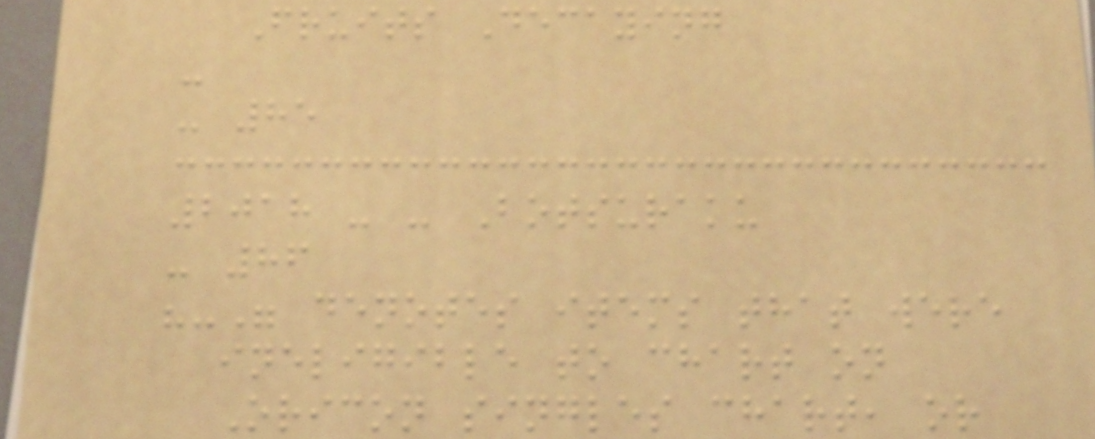Fruits Decaying
-
- 85
2018 - - Botsuraku
- 86
"-" denotes items that were
ineligible to chart on
Oricon singles chart, or
